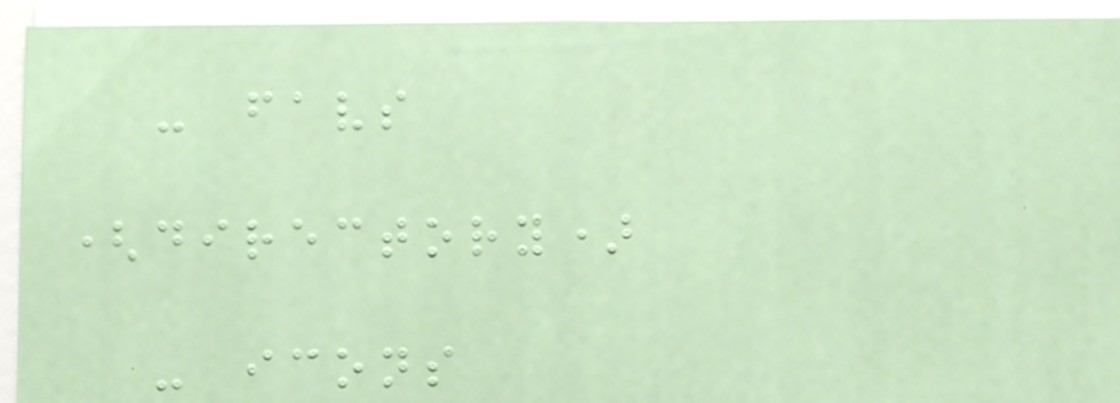- favs
(directory)
- icons
